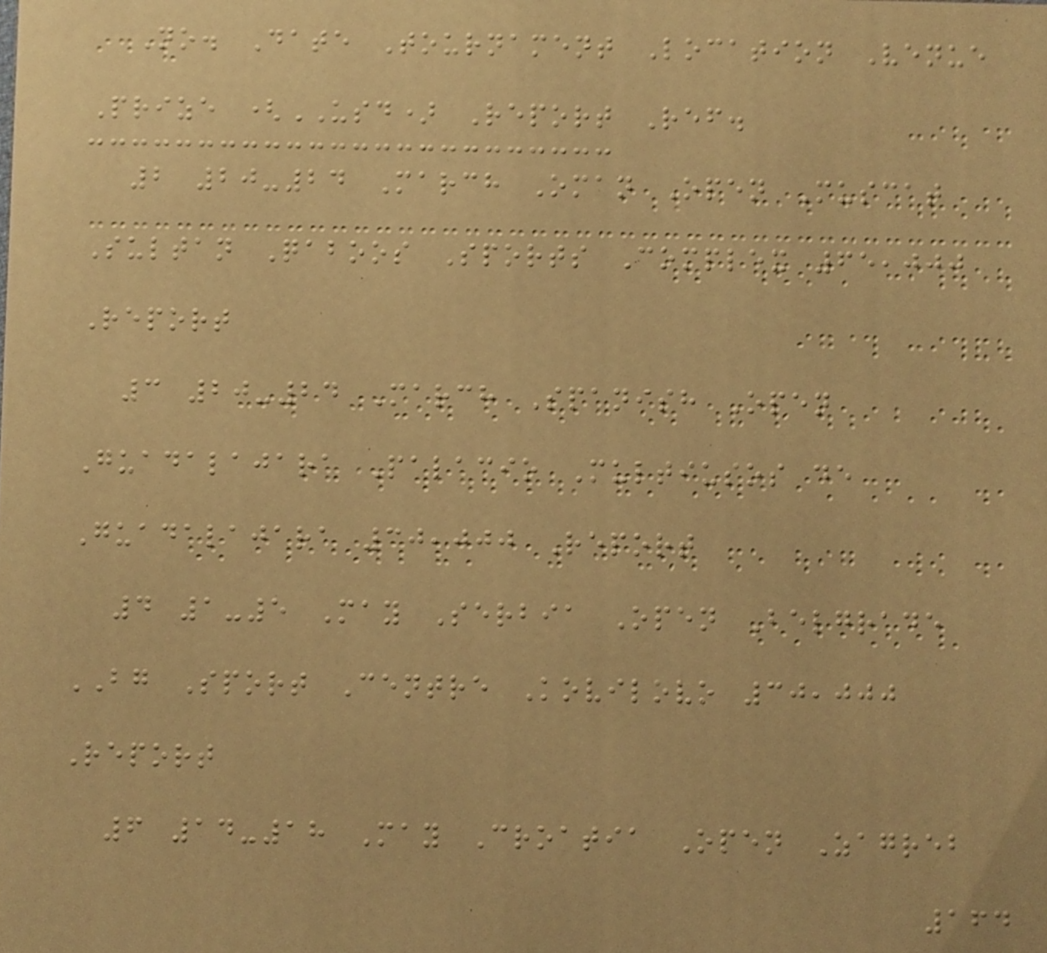No. Date Tournament Location Venue
Prize (USD) Report Ref.
2 20-24 March Oman Open Muscat
Sultan Qaboos Sports Complex 65,000
Report
3 20-24 March Spanish Open
Guadalajara Palacio Multiusos de
Guadalajara 30,000 Report
4 1-5 May Serbia Open Belgrade
BG Sport Centre Kovilovo 30,000
Report
6 14-18 May Croatia Open Zagreb
164
